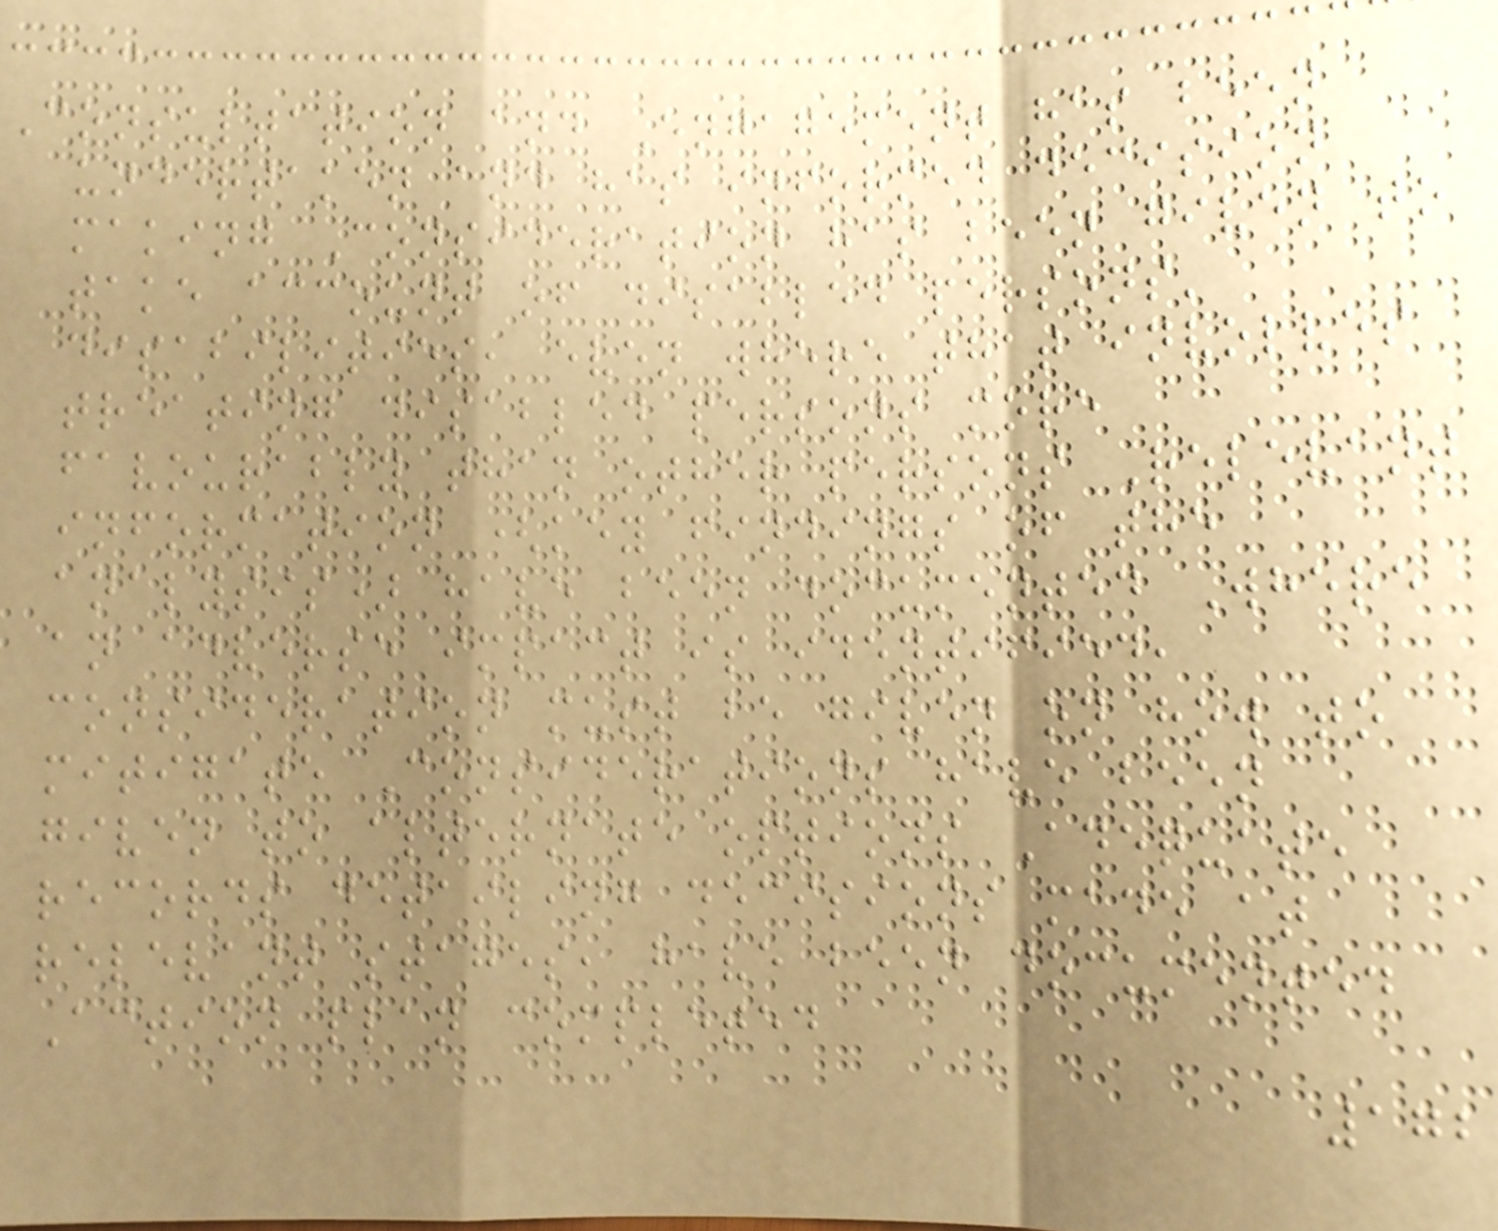Consultation and Engagement has been
undertaken and has informed decision
making Consideration has been given to
take account of disabled persons'
disabilities, even where that involves
treating disabled persons more
favourably than other persons Relevant
information (key findings of the
analysis) have been documented Where
an adverse impact is identified,
consideration must be given on how to
mitigate Considerations have been
given to alternate options Adequate
records detailing decisions made at
relevant stages, have been documented
Action plan completed
172
